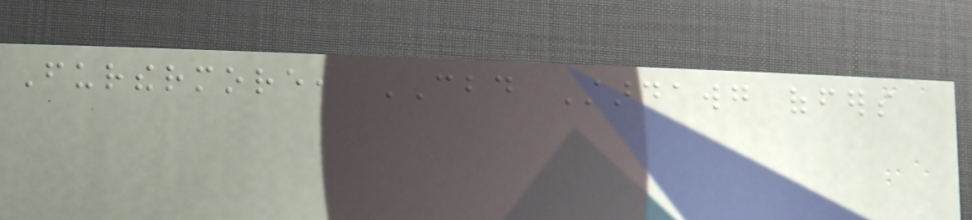Furthermore, CBD Stardawg offers
